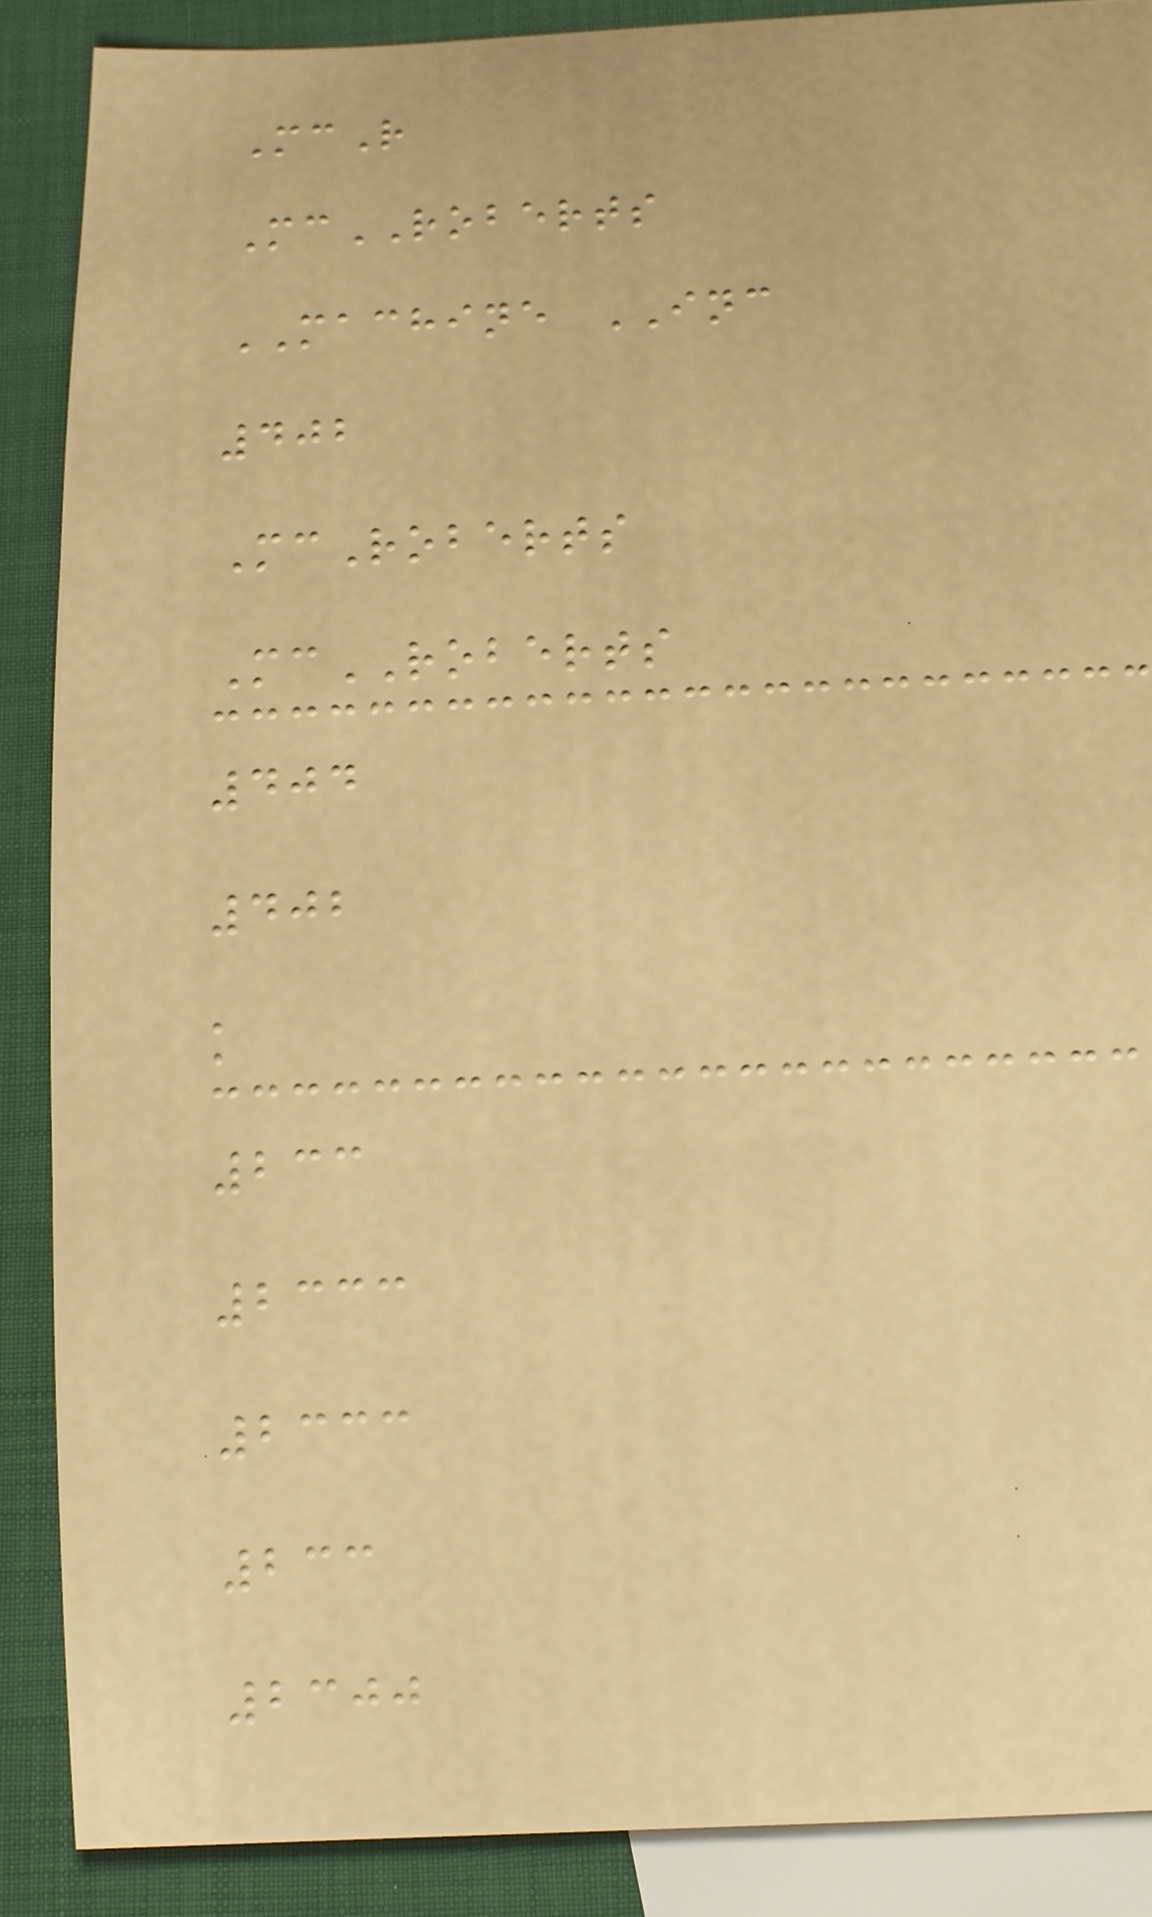McR
McROBERTS
MACHINE INC
402
McRoberts
McROBERTS
404
402
k
233
2333
2333
233
2300
